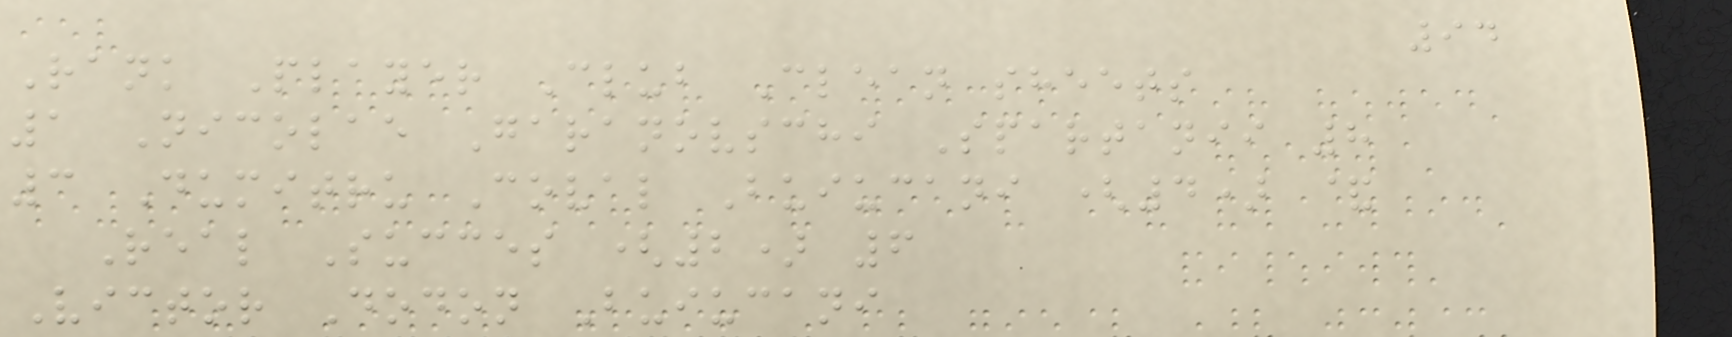94
Rank Player Club Clean sheets
1 Nicolae Garanovschi Spartanii 8
3 Dumitru Coval Buiucani (4) &
Real Succes (2) 6
Victor Dodon Buiucani
